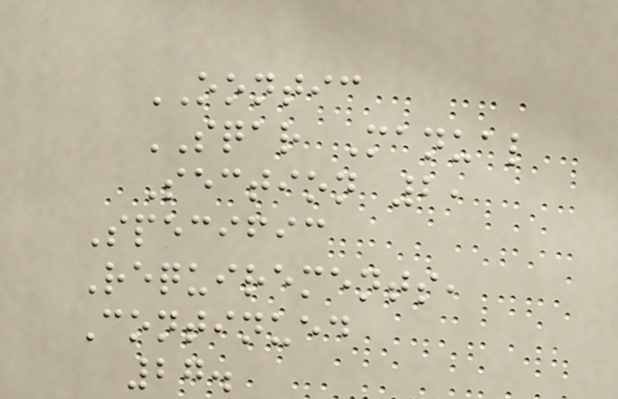OONTIC
SQAR Manual
Section 2,
Specific
Requirements,
Continued
27.
